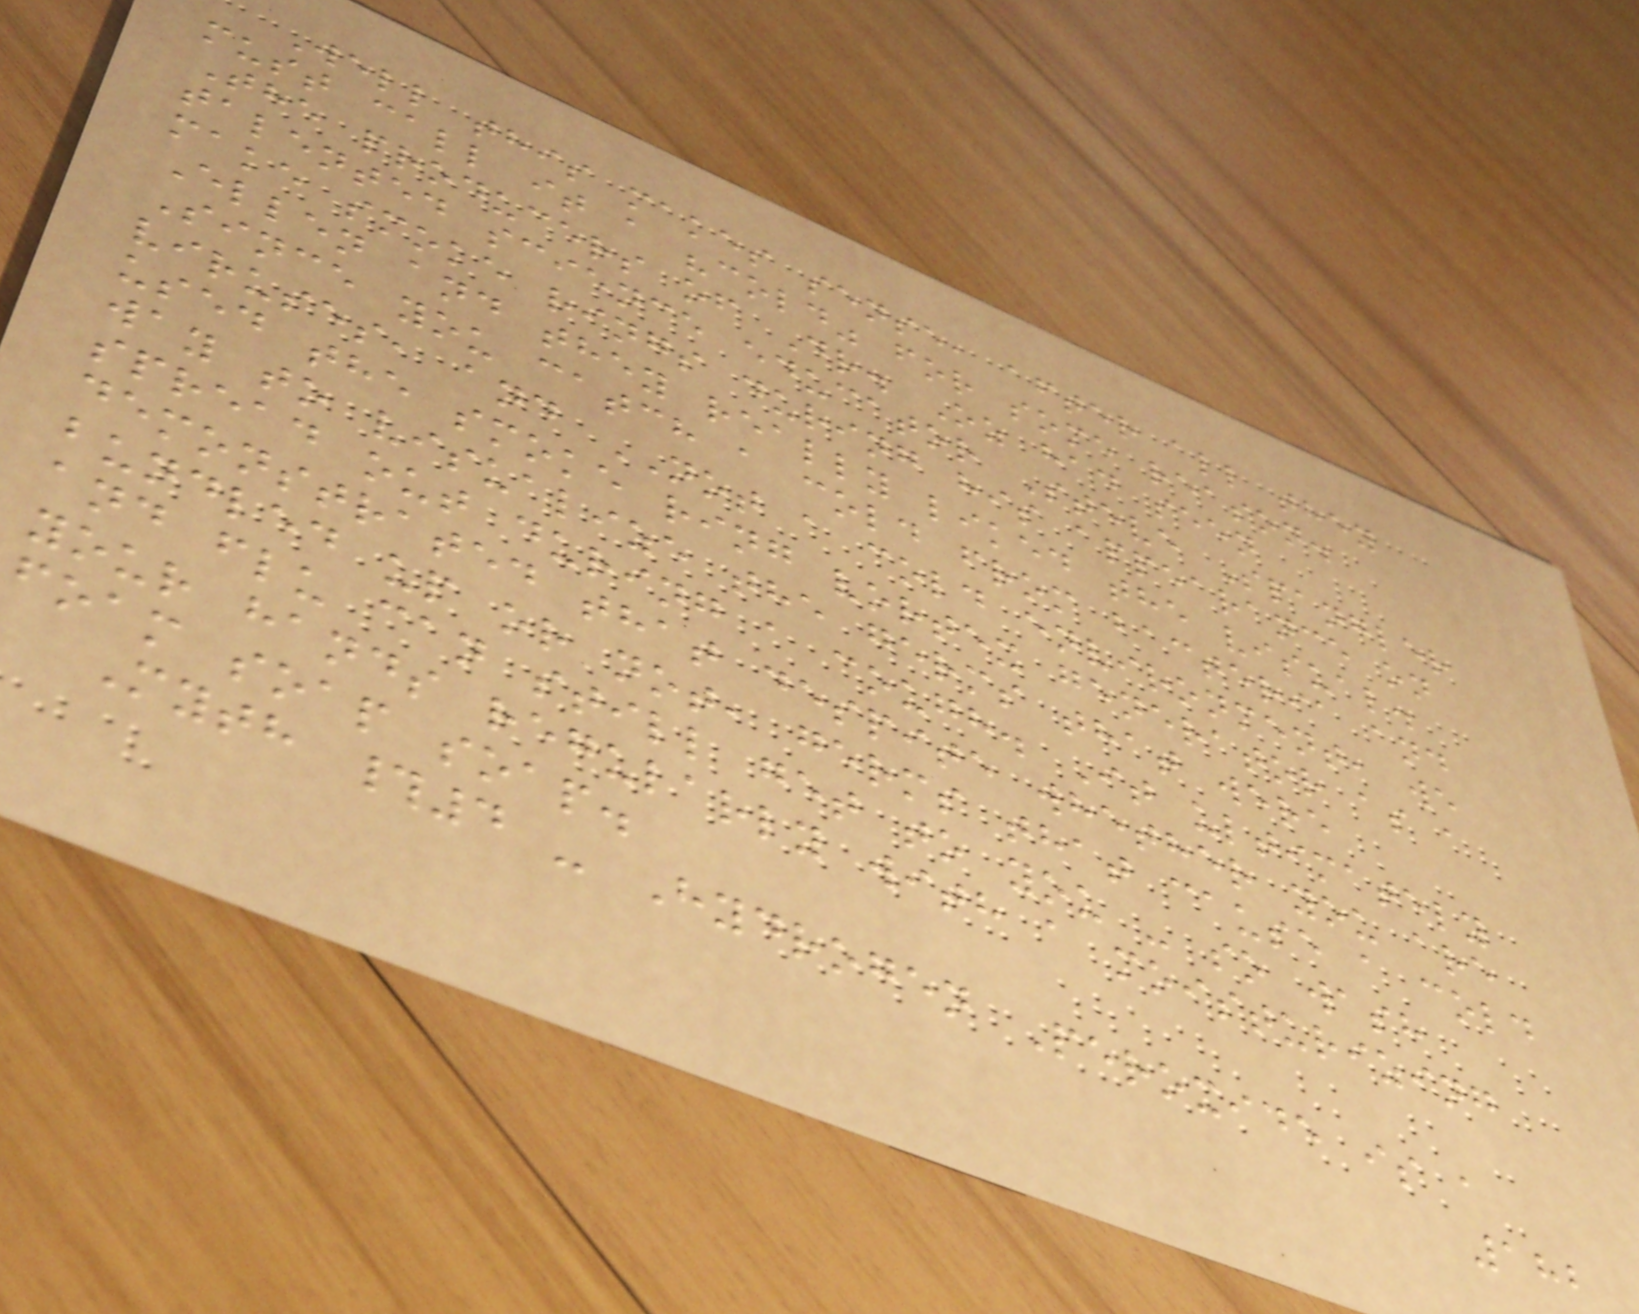Well this makes sense, after all they
must call it a "cold" for some reason.
The producers of Dr. Oz had seen
talented science educator Steve Spangler
make smoke rings during his appearance on
Ellen and they really liked the visual.
Since you catch a cold from bacteria and
viruses, and NOT a cold environment, we
used the smoke ring vortex generator as a
way to visualize the germs that were
spread out during a cough. It ultimately
demonstrated that despite whether you are
bundled up or not, germs that cause a cold
and flu can still get to you - so wash
your hands regularly with a moisturizing
foam soap soap.
Myth #4 - Hydrogen Peroxide is a
182
